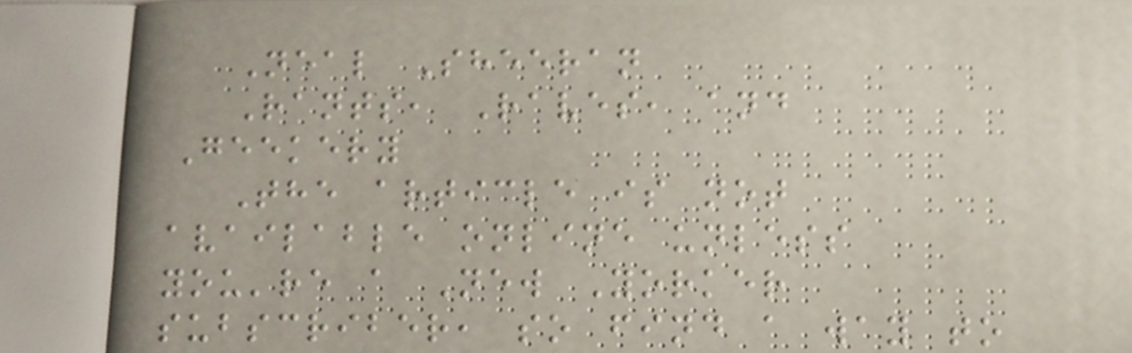Neal Sheeran
Rants, Raves, and
Geekery
The article is not
available online unless
you're a New Yorker
subscriber, so find a way to
